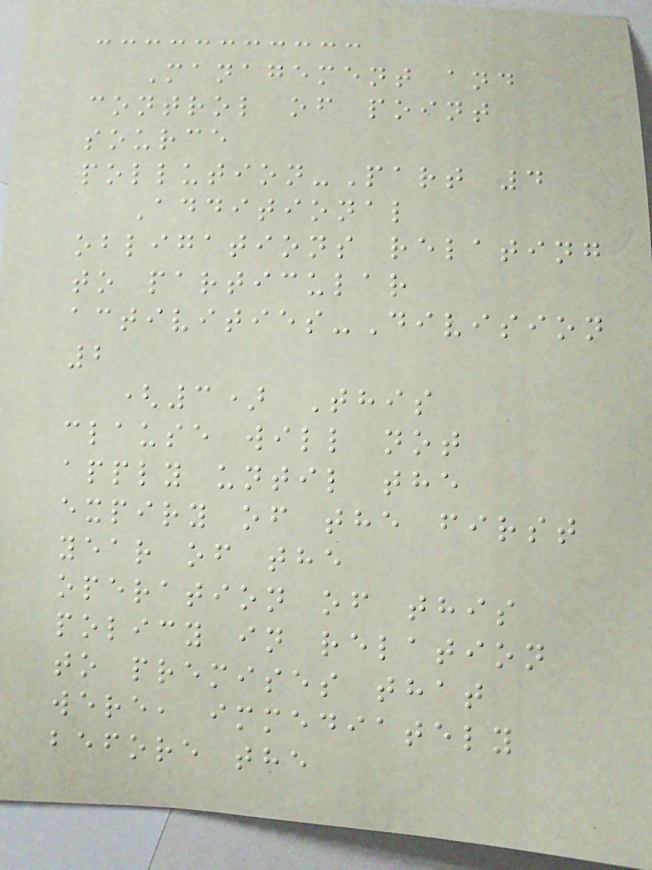Management and
control of point
source
pollution-Part 4
Additional
obligations relating
to particular
activities-Division
2
(3) This
clause will not
apply until the
expiry of the first
year of the
operation of this
policy in relation
to premises that
were, immediately
before the
